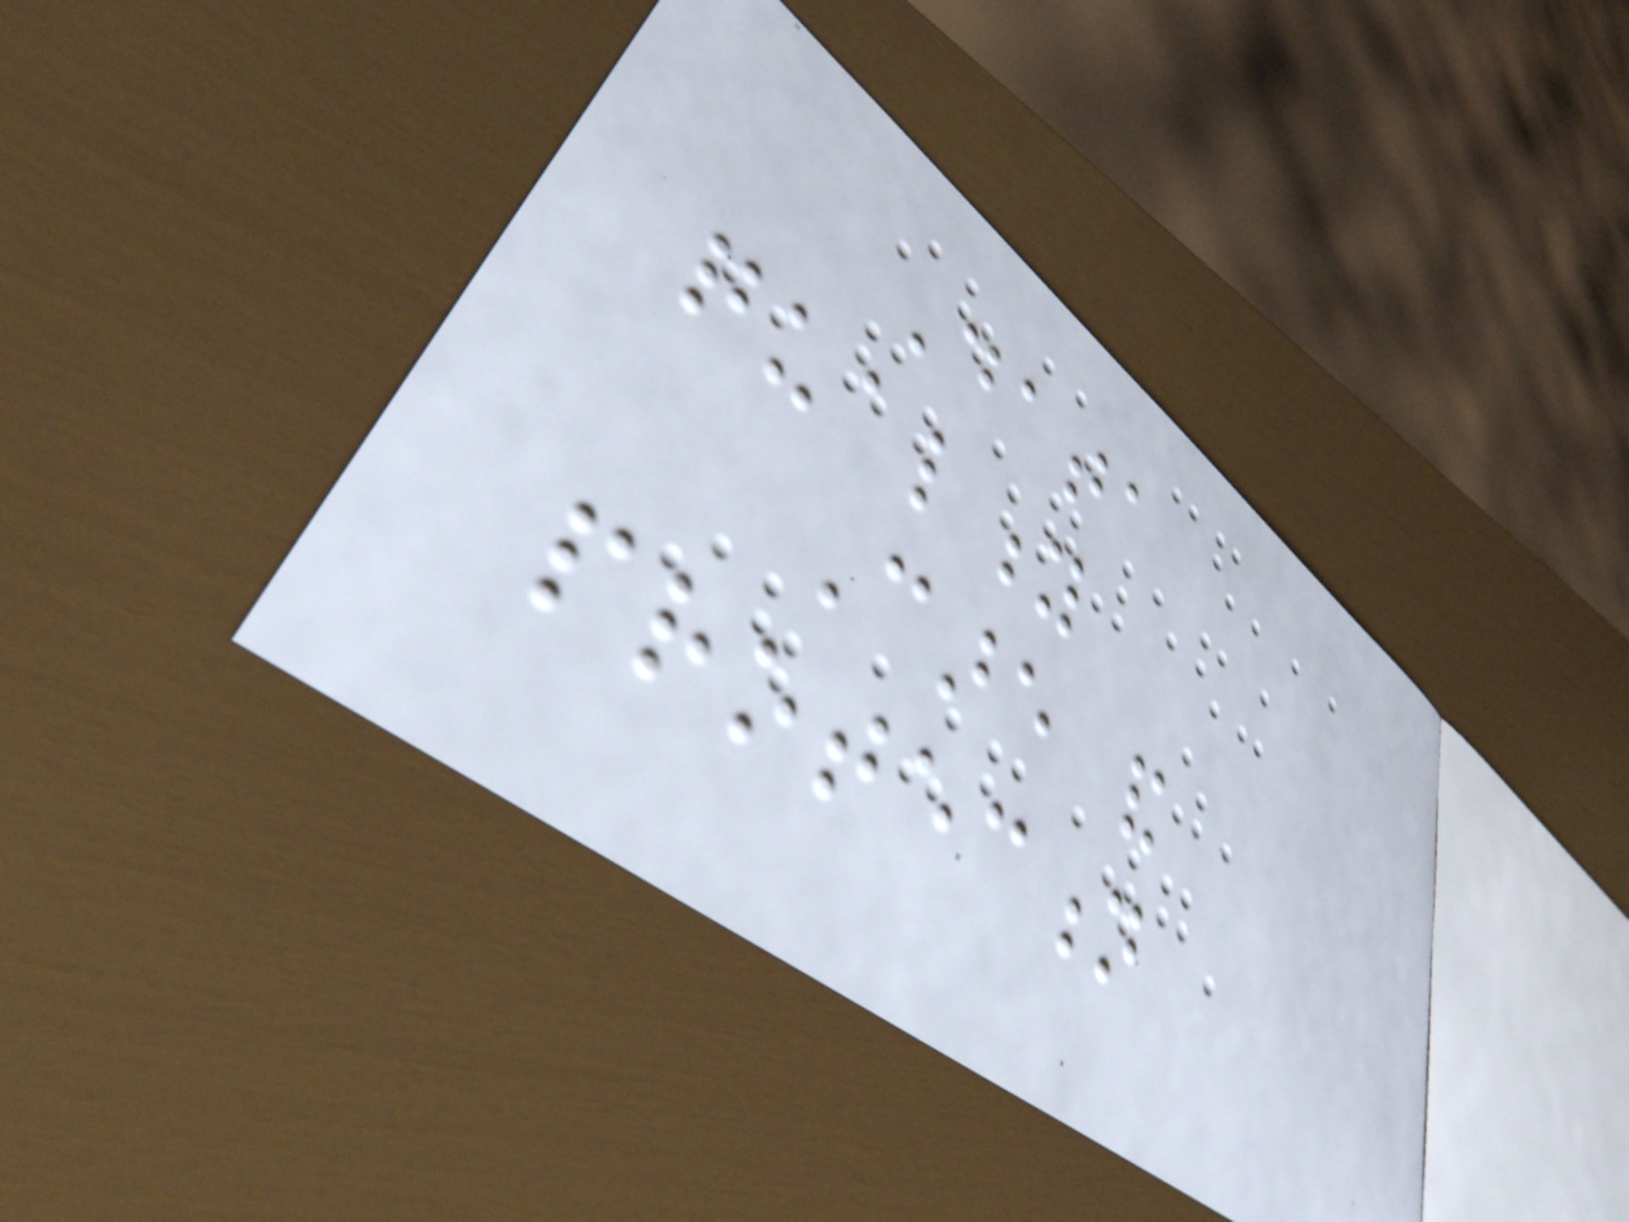Data
quality
Care and
protection
